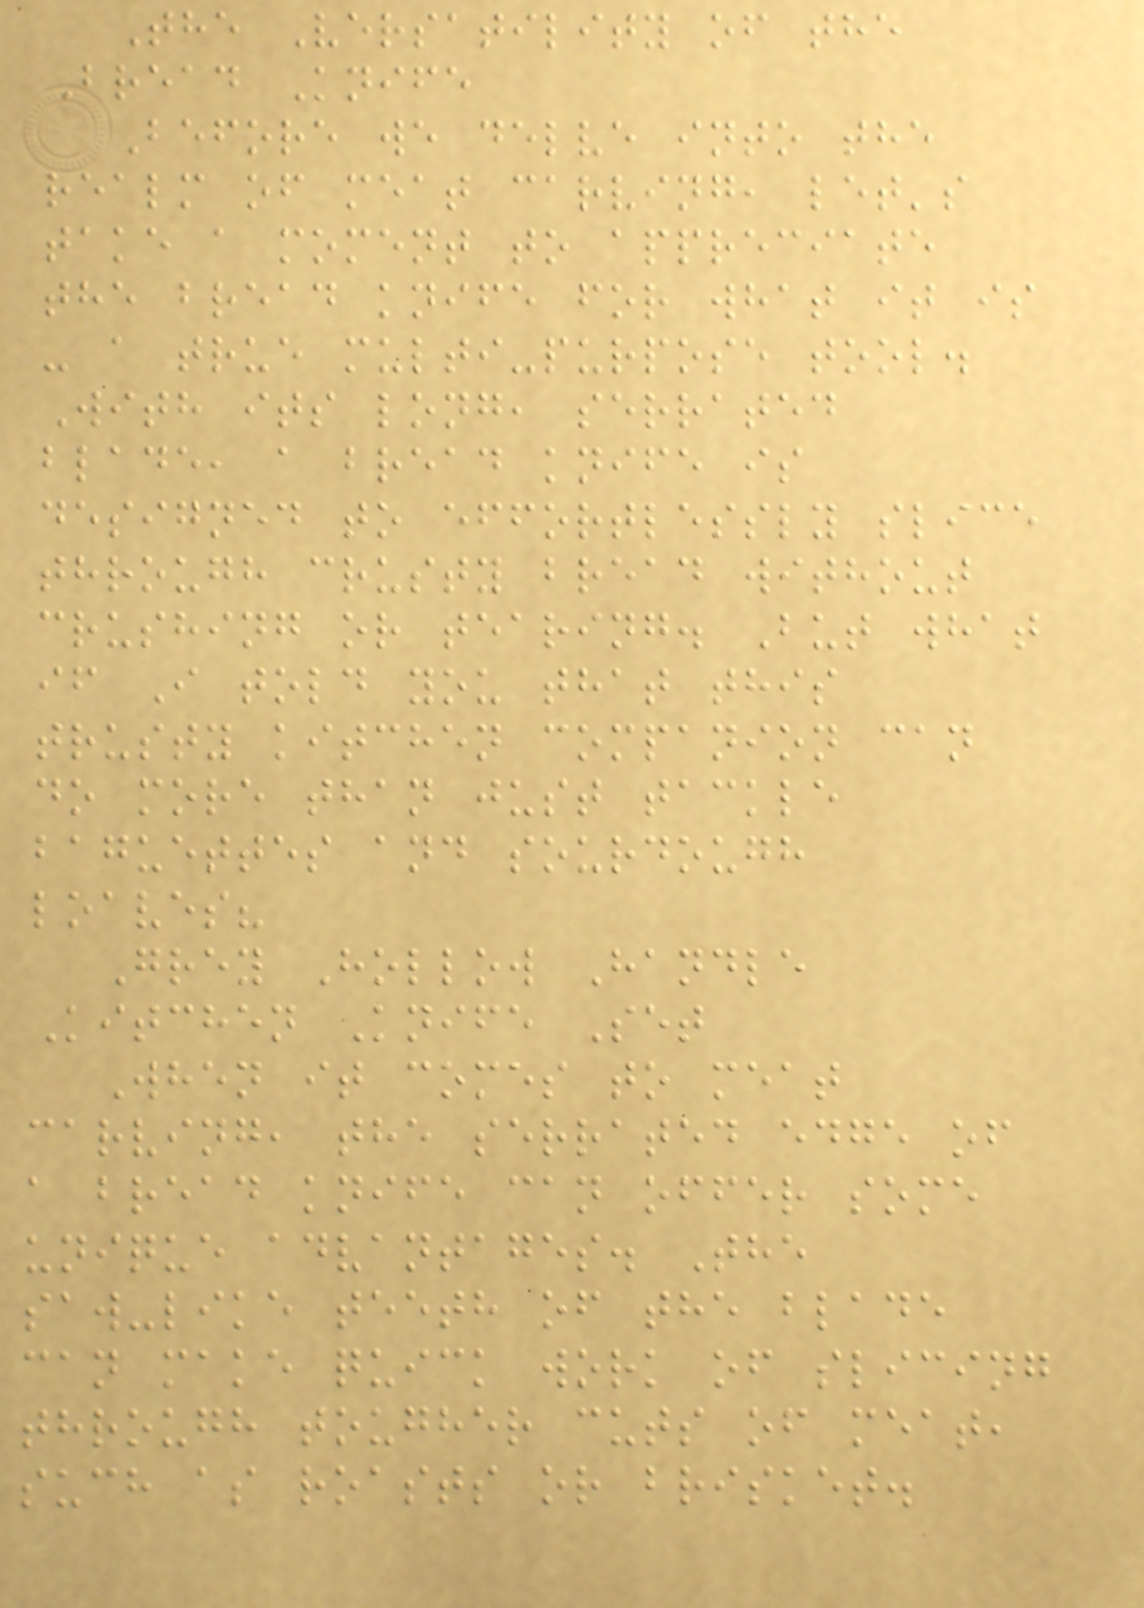The Versatility of the
Bread Knife
Before we delve into the
realm of meat carving, let's
take a moment to appreciate
the bread knife for what it is
- a true multi-purpose tool.
With its long, serrated
blade, a bread knife is
designed to effortlessly slice
through crusty bread without
crushing or tearing. But what
if I told you that this
trusty kitchen companion can
do more than just tackle
baguettes and sourdough
loaves?
Grey Hollow Handle
Kitchen Knife Set
When it comes to meat
carving, the serrated edge of
a bread knife can offer some
unique advantages. The
saw-like teeth of the blade
can make quick work of slicing
through tougher cuts of meat,
such as roasts or brisket.
